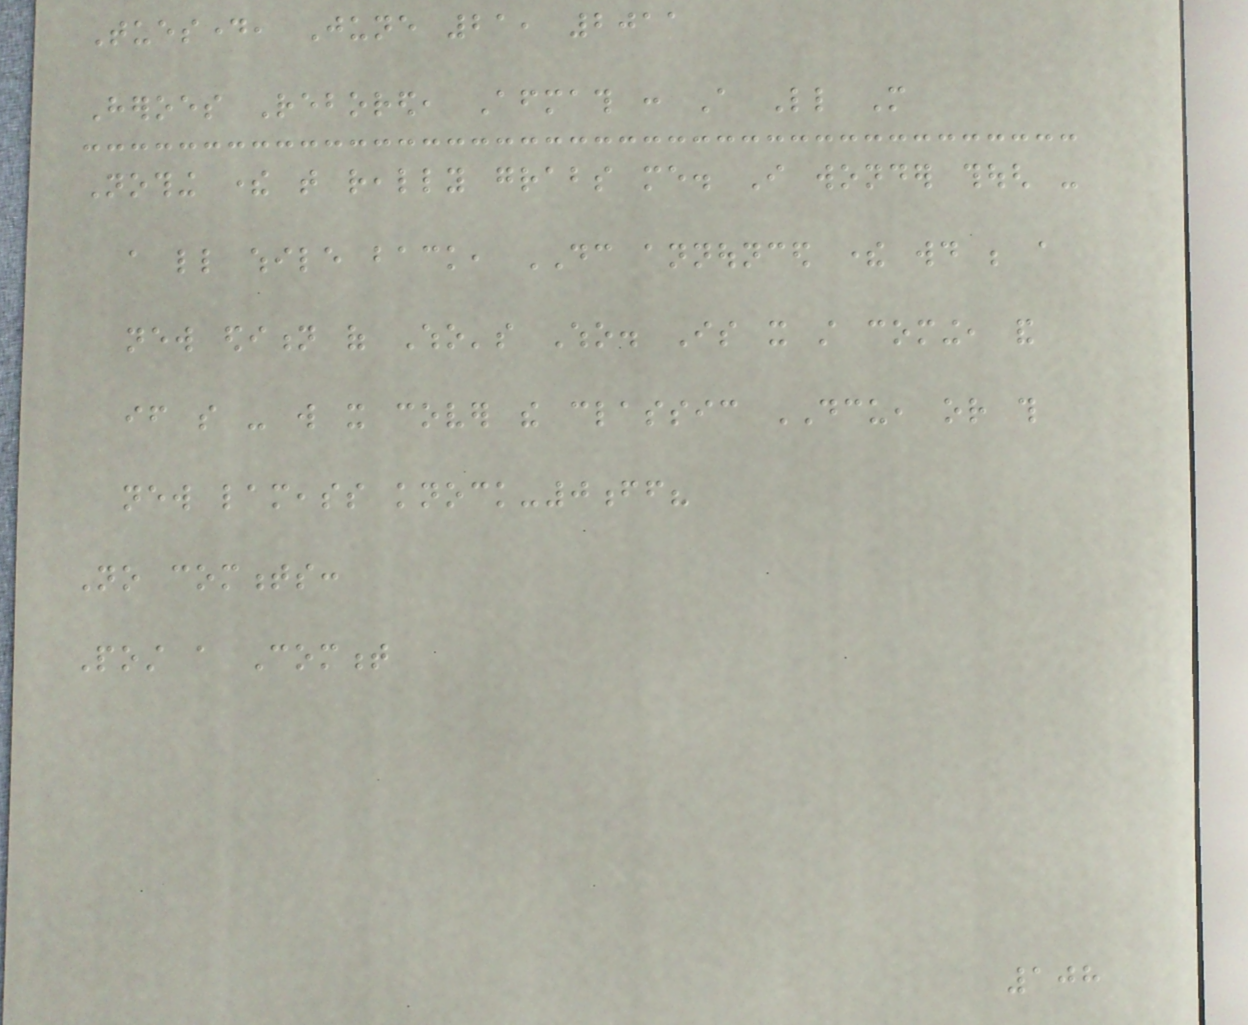Tuesday, June 21, 2011
Heroes Rebored, Aftermath : A Little More
Nothing there that really grabs me. I wonder though -
a little while back, DC announced there would be a
new edition of Who's Who. Is it still coming, and
if so - will it cover the classic DCU, or this
new lameass knock-0ff?
No comments:
Post a Comment
108
